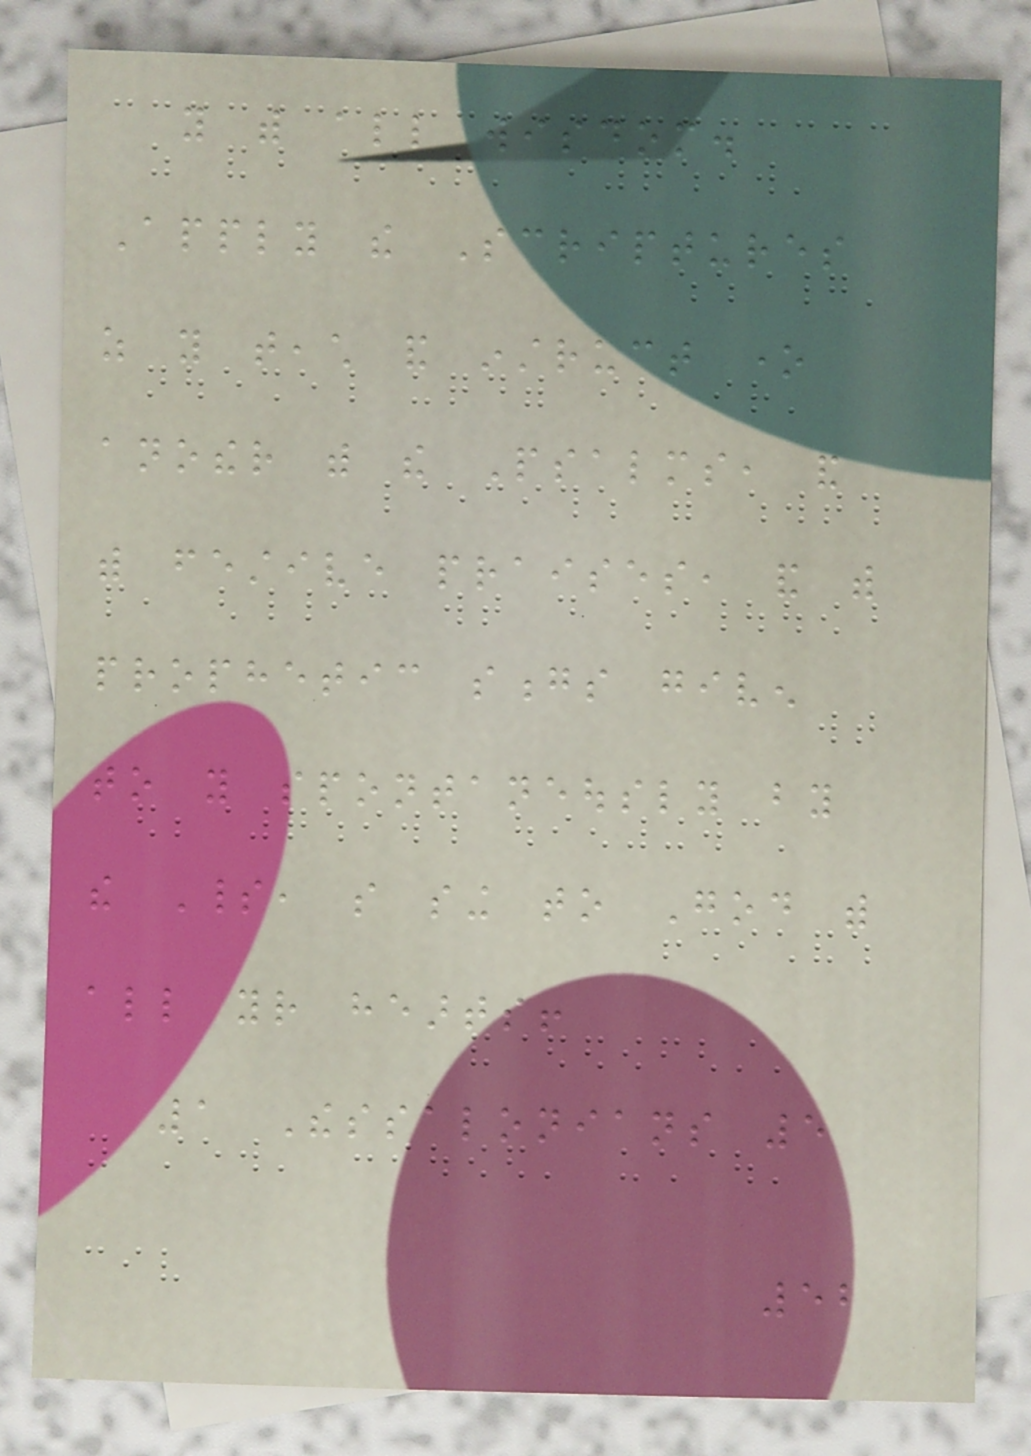you with all wisdom.
Apply the Scriptures
as you teach and instruct one
another with the Psalms, and
with festive praises, and with
prophetic songs given
to you spontaneously by
the Spirit, so sing to God with
all your hearts!
1 Thessalonians 5
52
